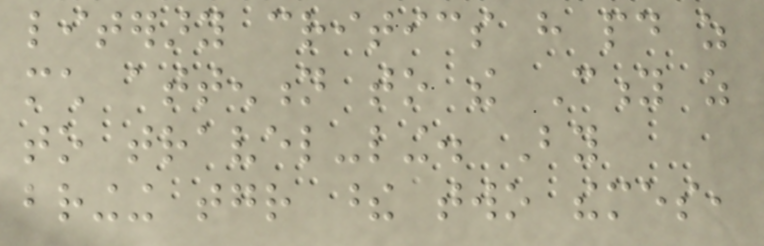literary critics have paid as
much attention to the City as
to travel-ling. By
bringing together these two themes,
